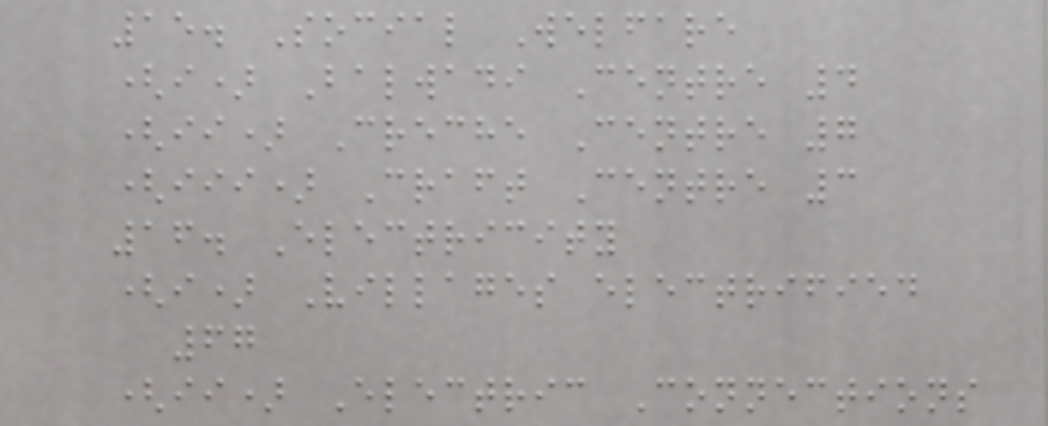15. Social Welfare
(i) Balwadi Centre 4
(ii) Creche Centre 7
(iii) Craft Centre 3
16. Electricity
(i) Villages electrified
67
(ii) Electric Connections
